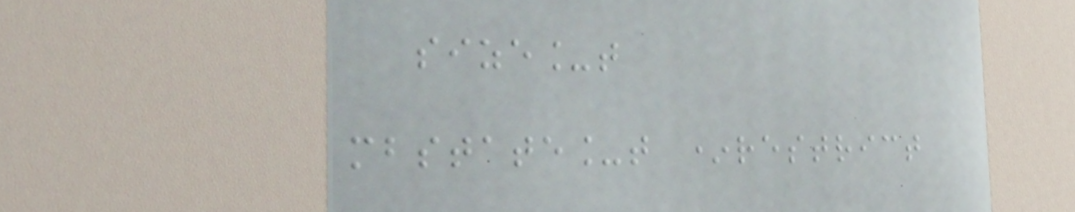size_t
mbstate_t *restrict
